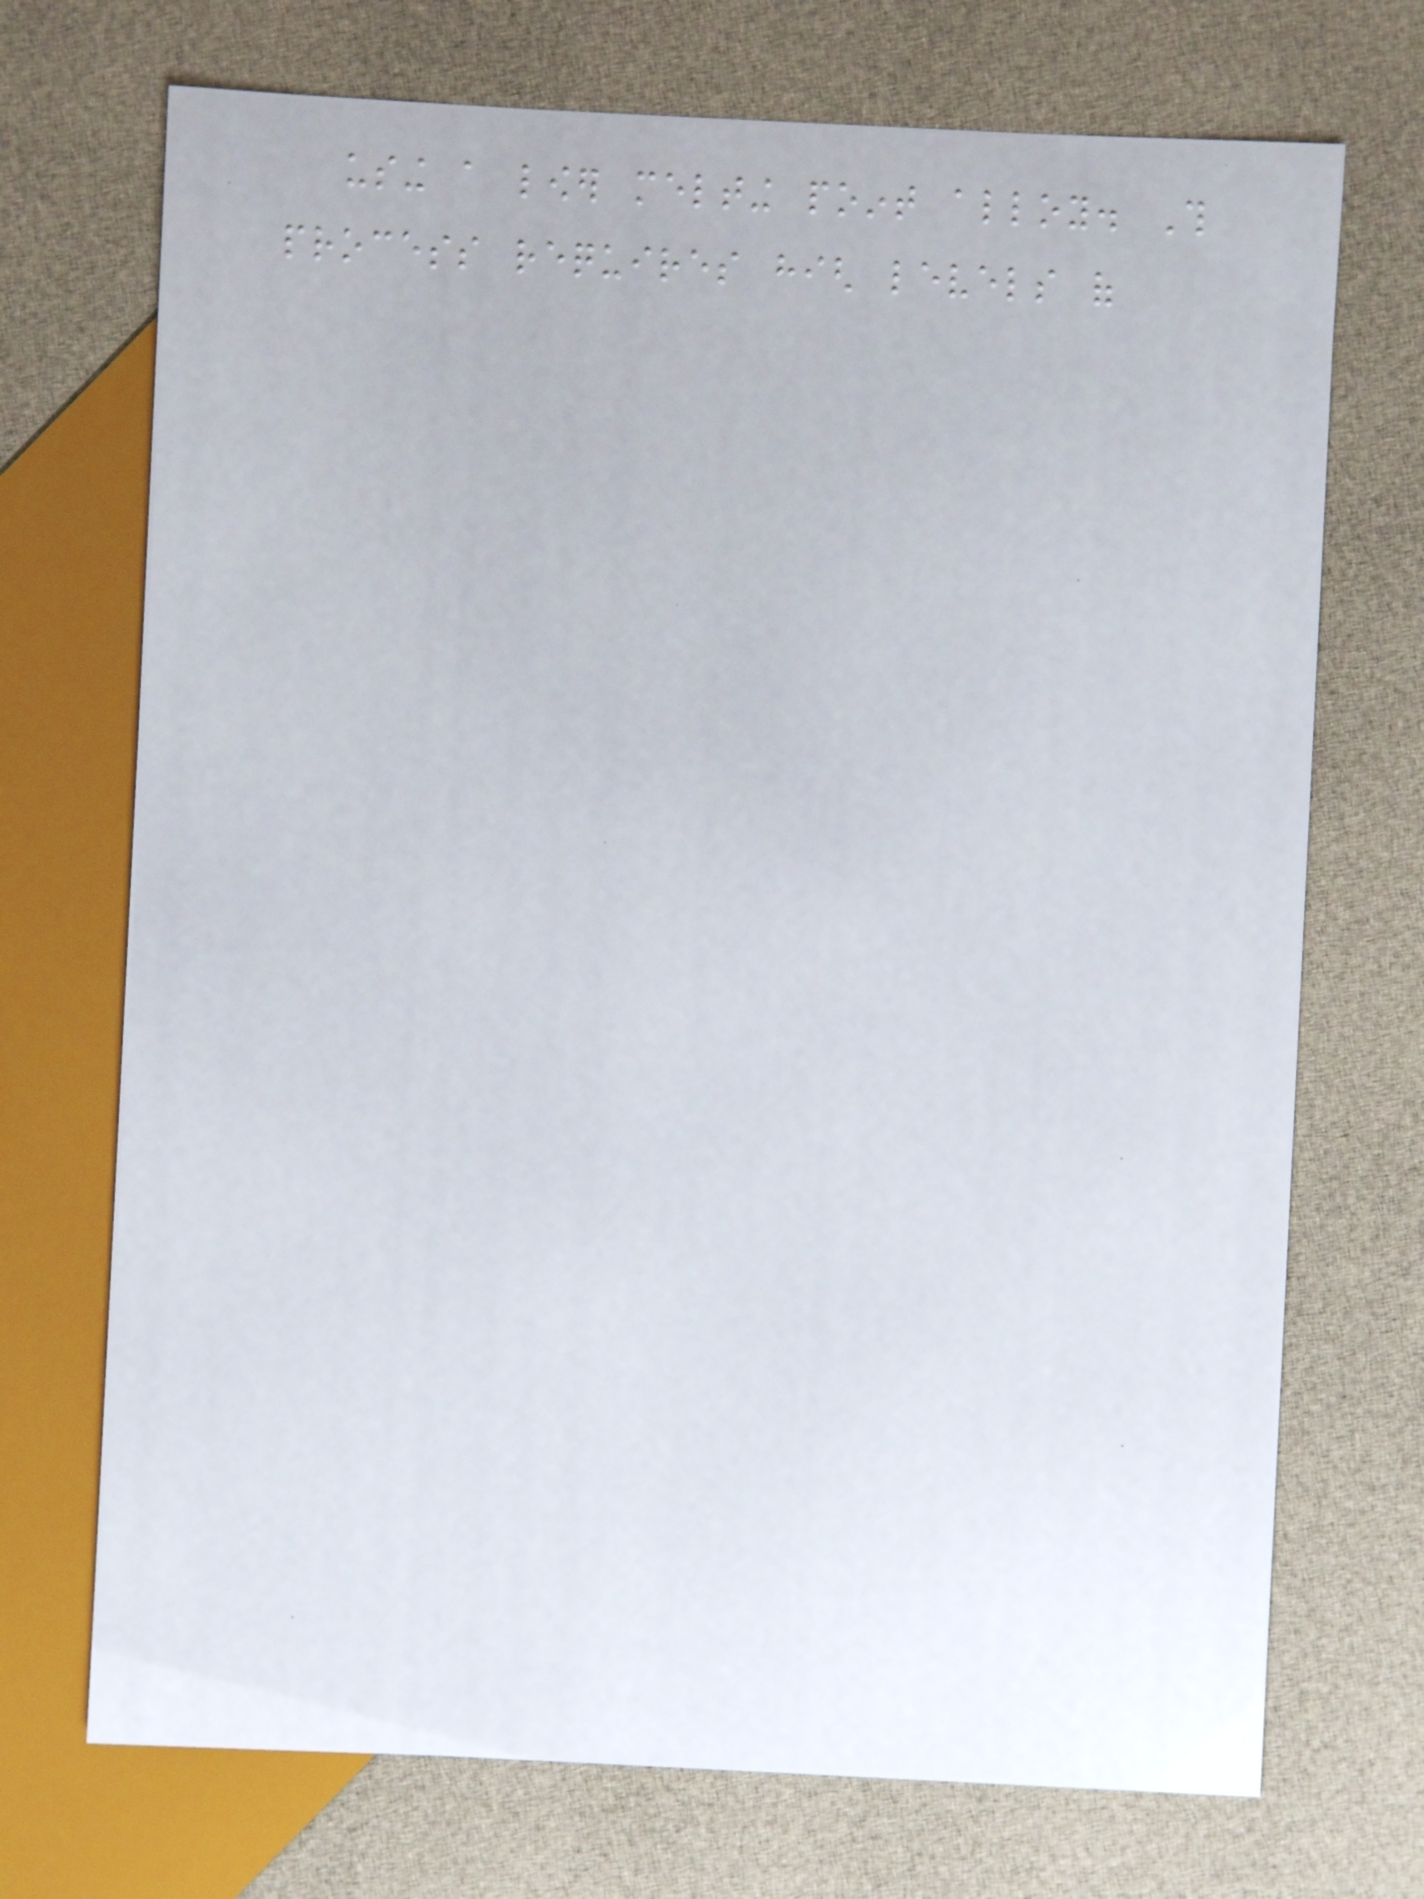using a lower melting point alloy. This
process requires high levels of
